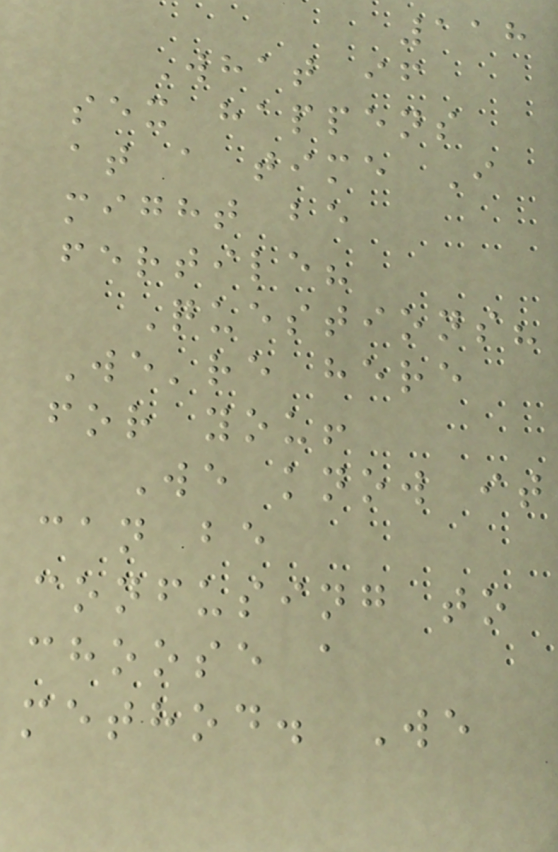118
What if
sex happens
at a time I
might be
fertile?
Questions?
We're here
for you!
We know it
can be
confusing to
choose a
method. We
